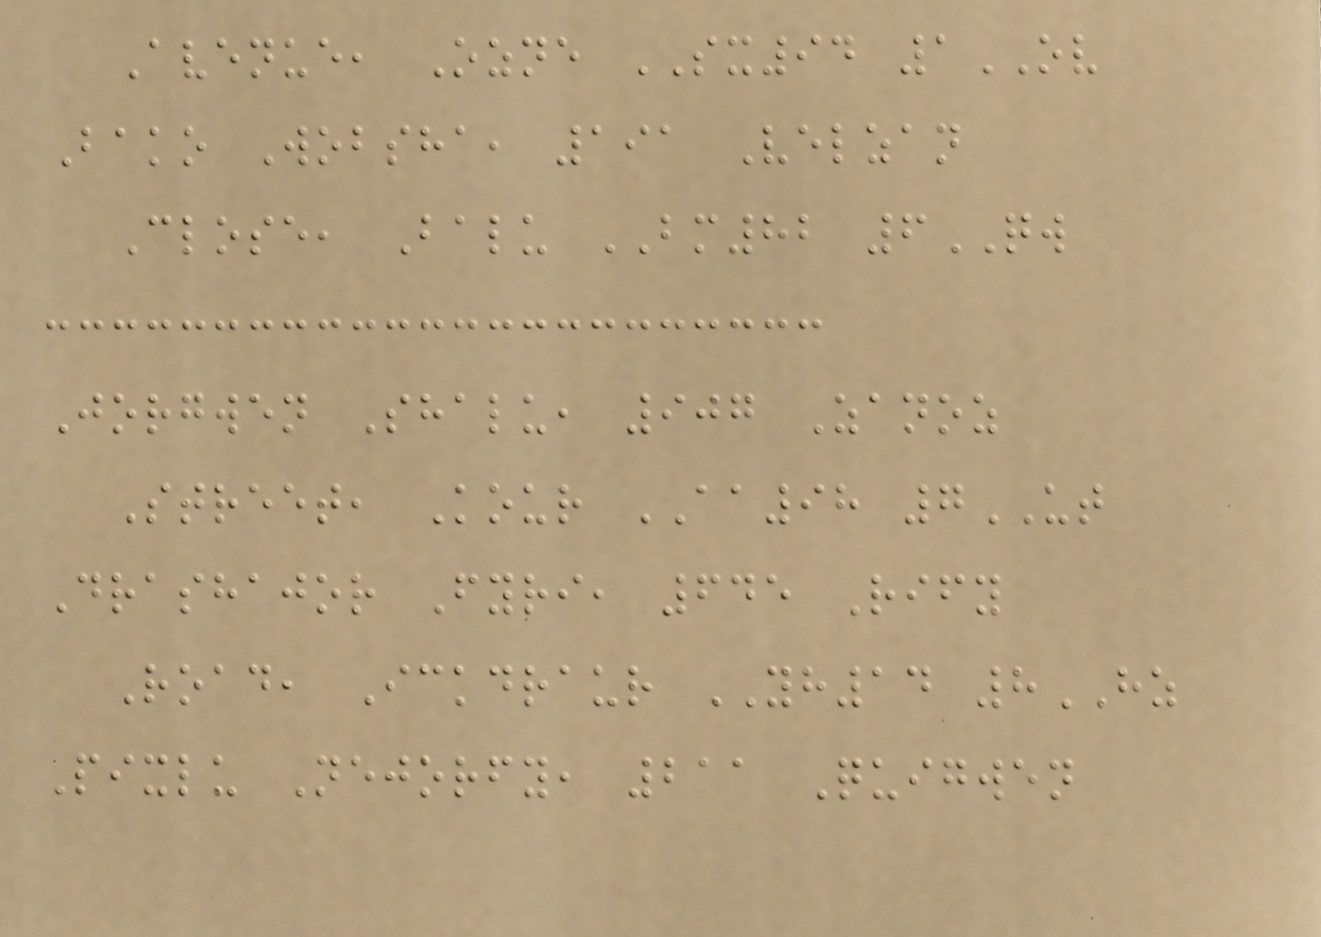Avenue, Ozne SX94 1OV
Bako Wobsha, 191 Velzan
Close, Balu BM82 6QW
Jorgwen Shalu, 907 Zanoz
Street, Kour AA98 7UT
Drashajor Fyri, 645 Rify
Road, Ickdraur YH14 8HZ
Pixlu Nejorfy, 211 Quigwen
